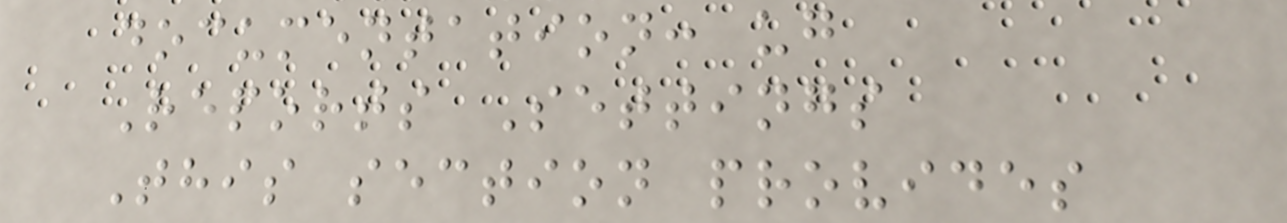documentation: ug
Reports Settings
This section provides
